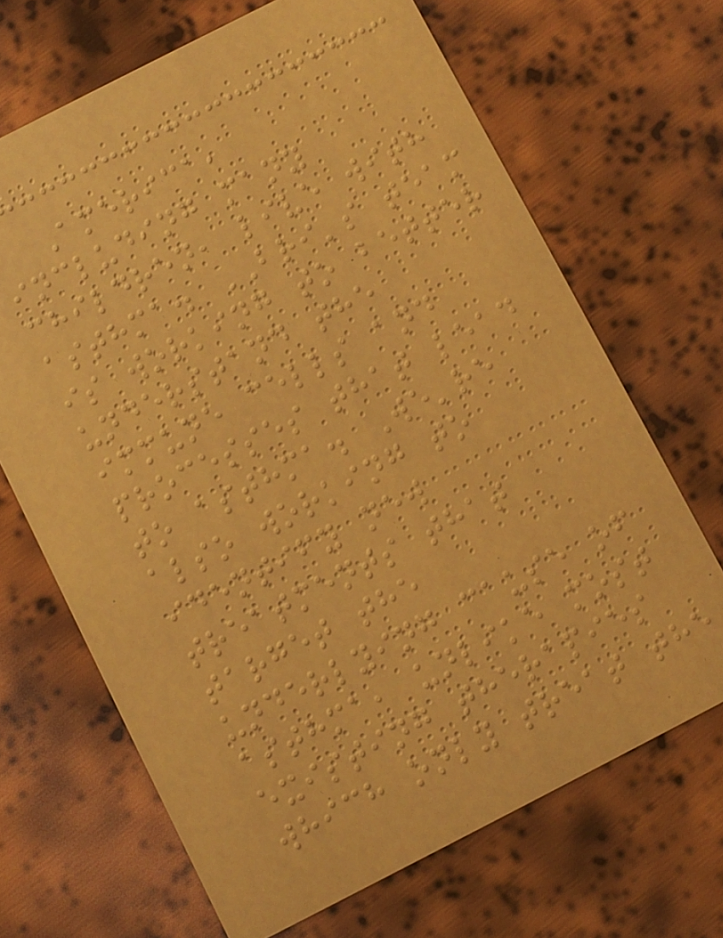America,
including many
children, live with
asthma. BRI's team
is working to better
understand the
immune cells and
processes that lead
to asthma. We're
also working to
identify new
treatments that
target the
underlying cause of
asthma, unlike most
existing therapies
which only treat the
